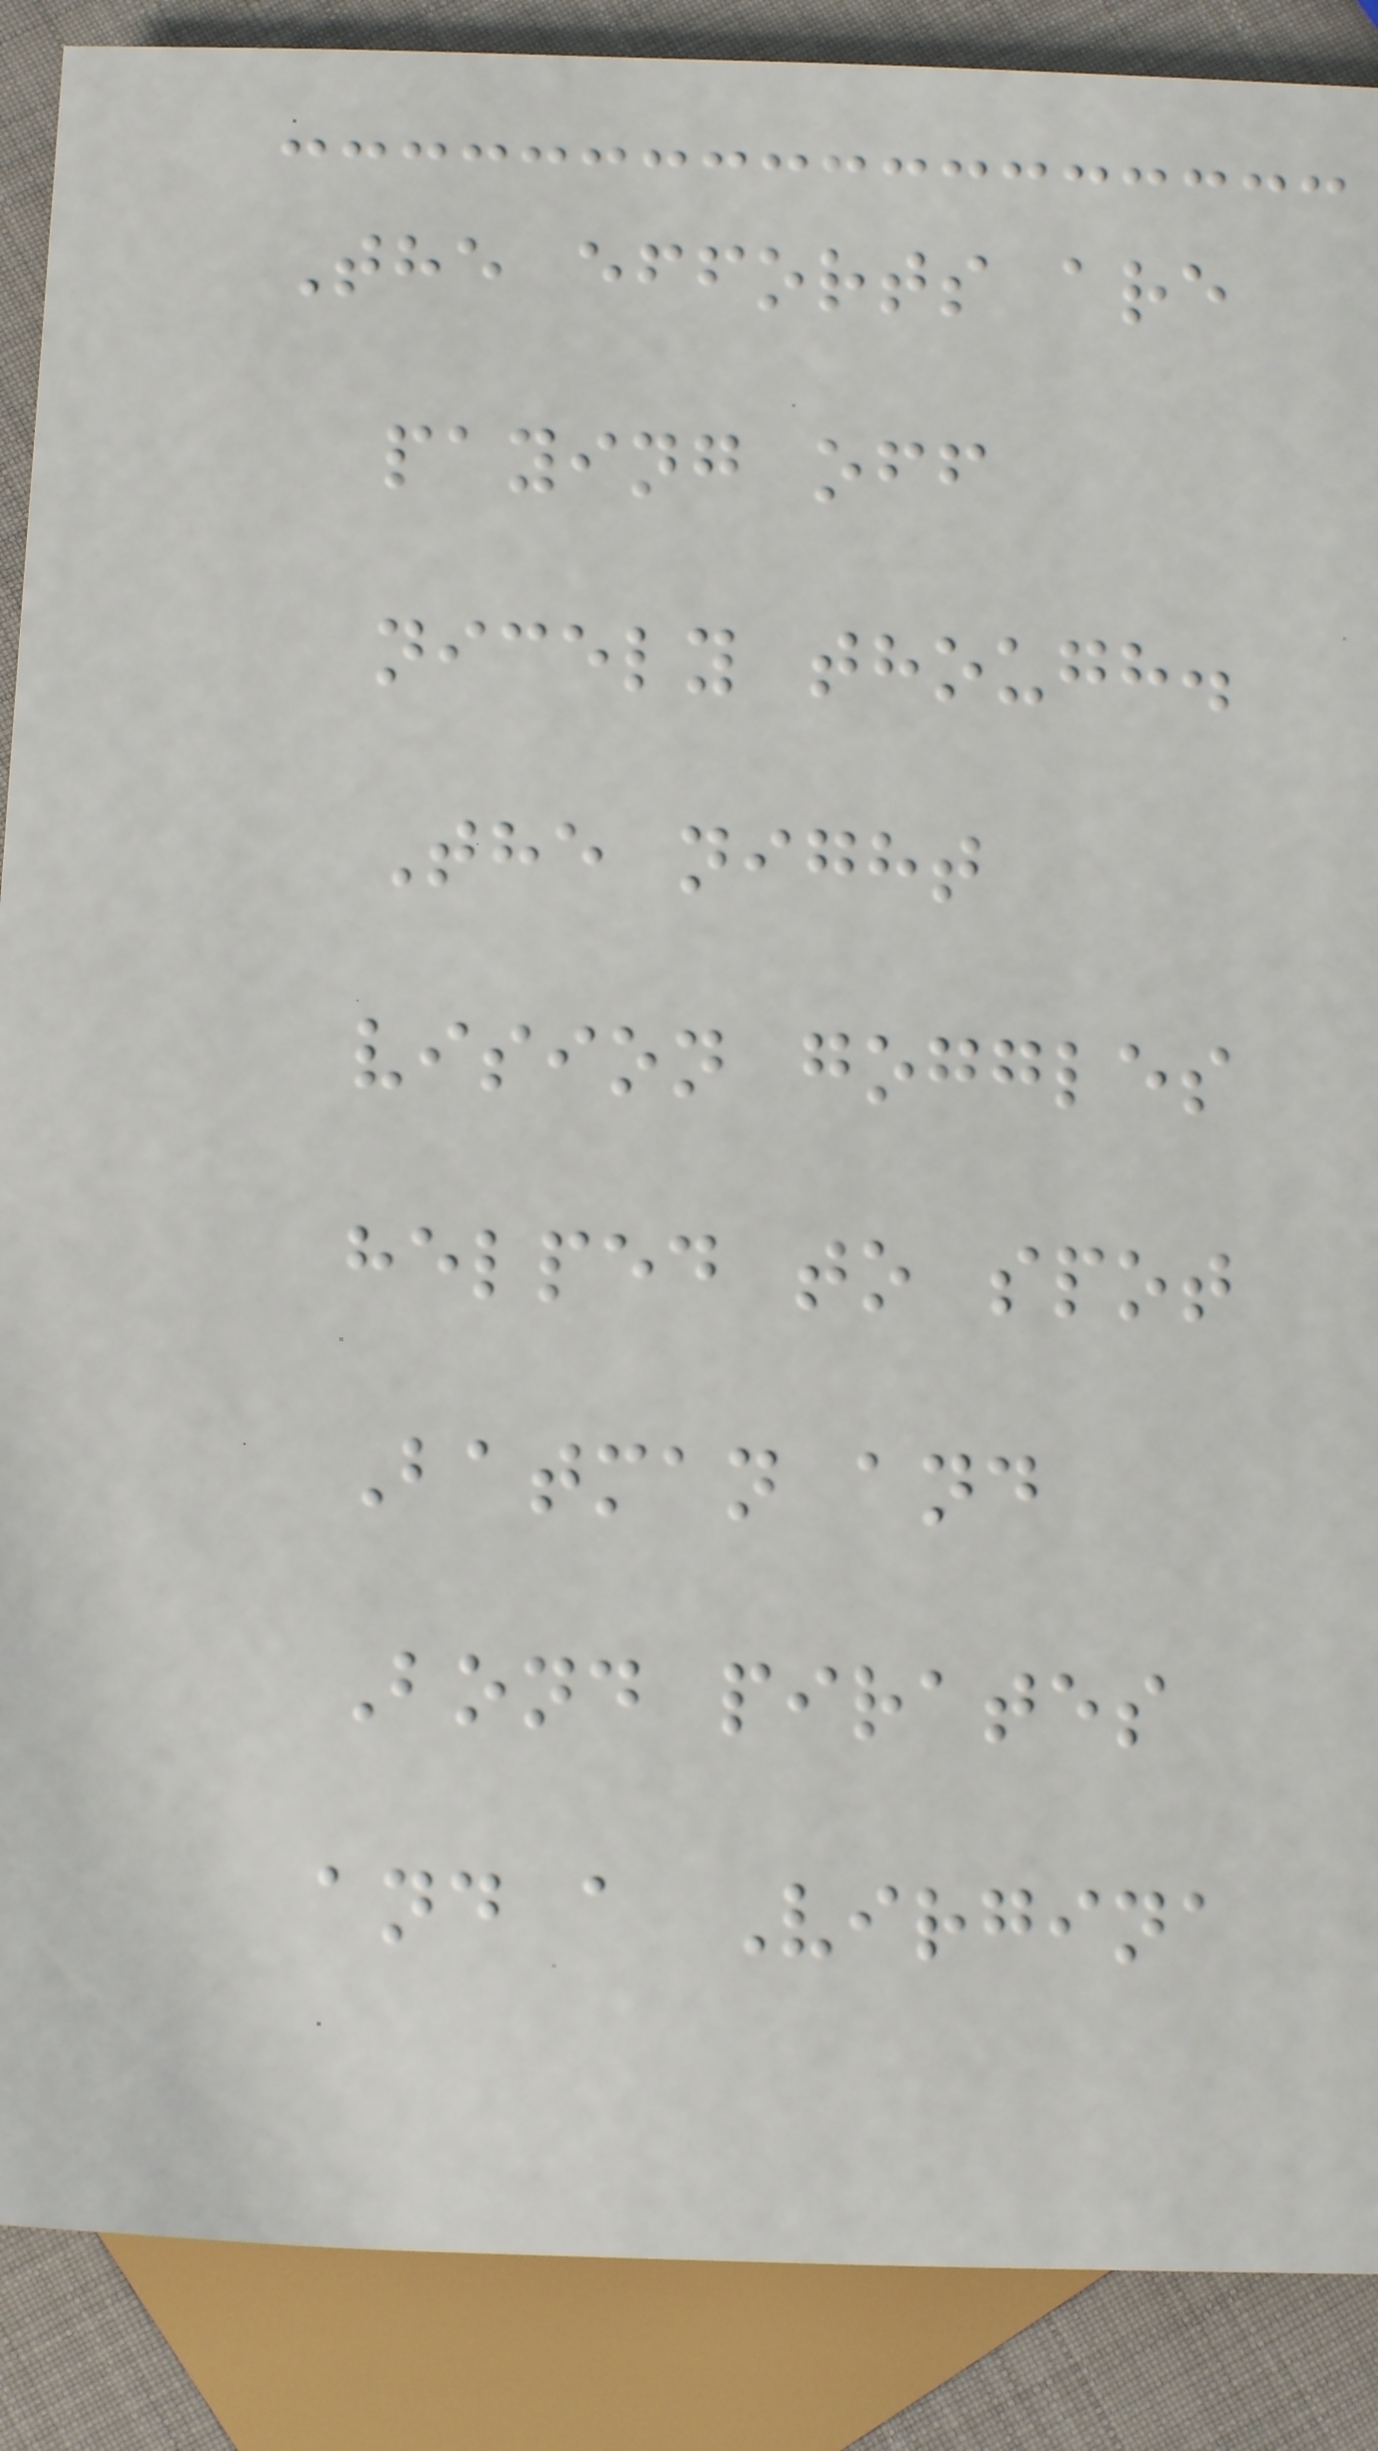The efforts are
paying off
nicely though.
The night
vision goggles
helped to spot
Batman and
Bond pirates
and a Virgina
